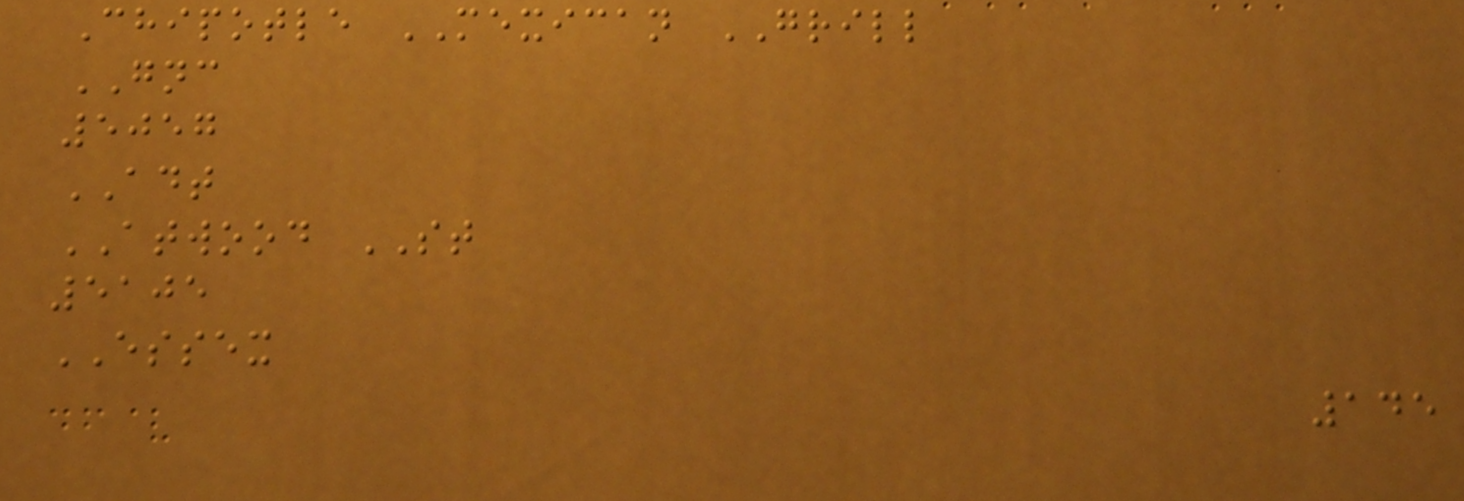Chipotle MEXICAN GRILL
GNC
5057
ADT
ATWOOD ST
5105
ESSEX
145
